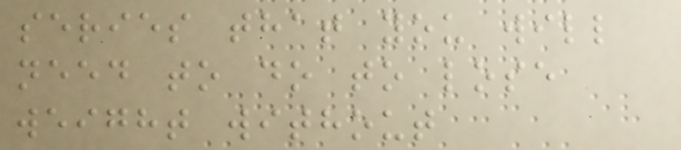series that you will
need to do to lose
weight without
